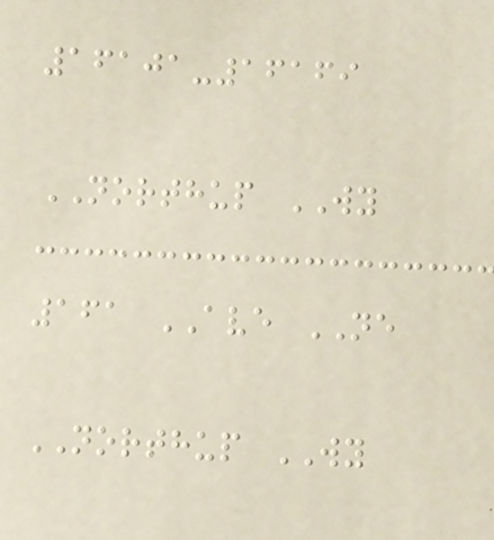16101-16169
NORTHUP WY
161 AVE NE
NORTHUP WY
